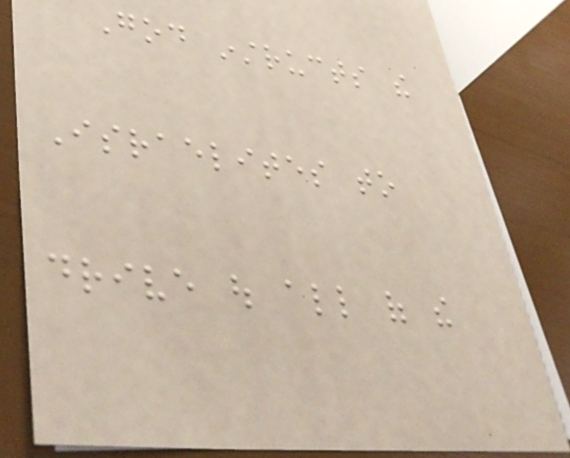God instructs the
Israelites to
drive out all of the
